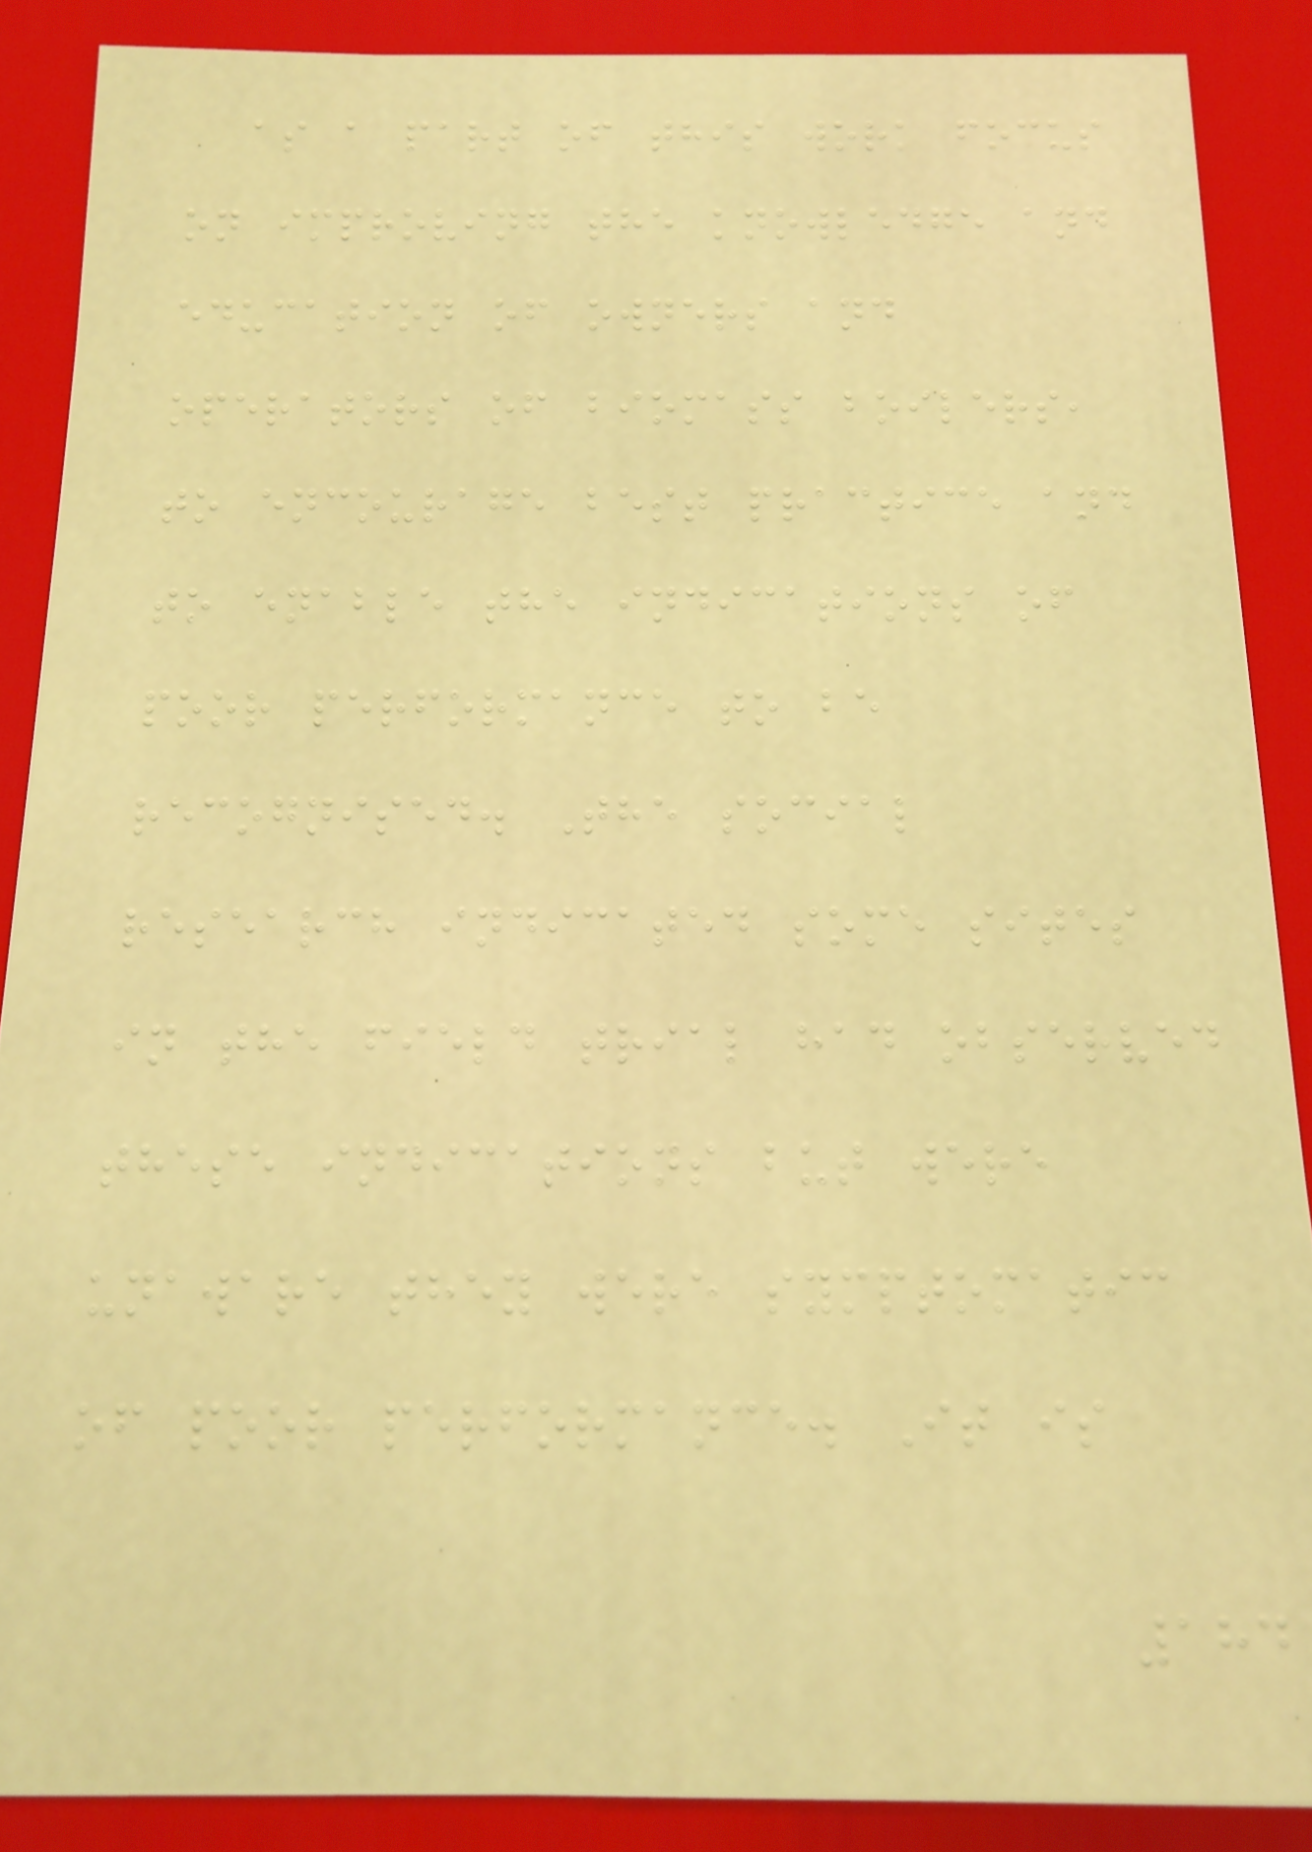as a part of this work focus
on improving the knowledge and
education of owners and
operators of biomass boilers,
to encourage best practice and
to enable the indications of
poor performance to be
recognised. The social
research indicated some sites
in the field trial had observed
these indications but were
unaware they were symptomatic
of poor performance. It is
184
